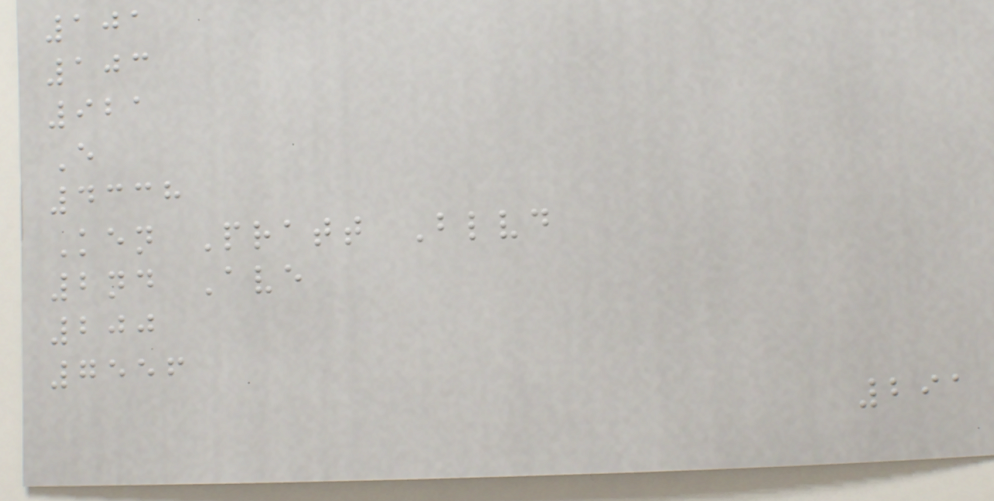101
103
921
E
4338
Ken Pratt Blvd
2nd Ave
200
7556
291
